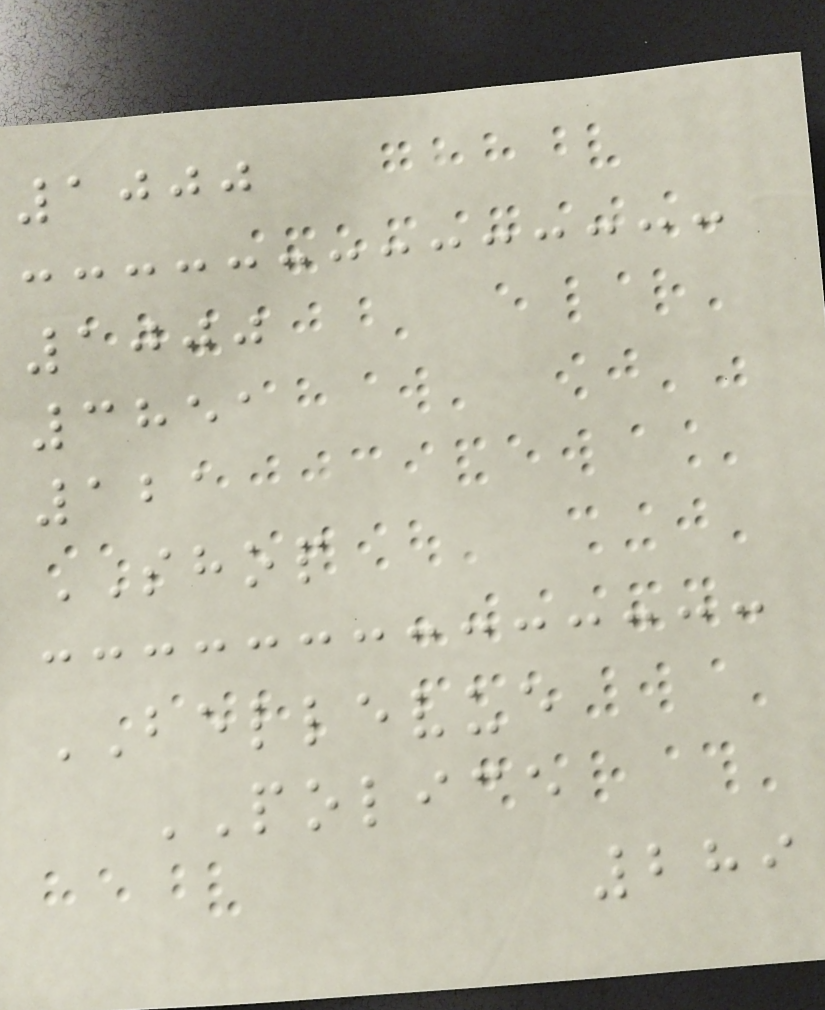1000
1000
3851
121
SHOP
BELLEVUE
POLICE
289
